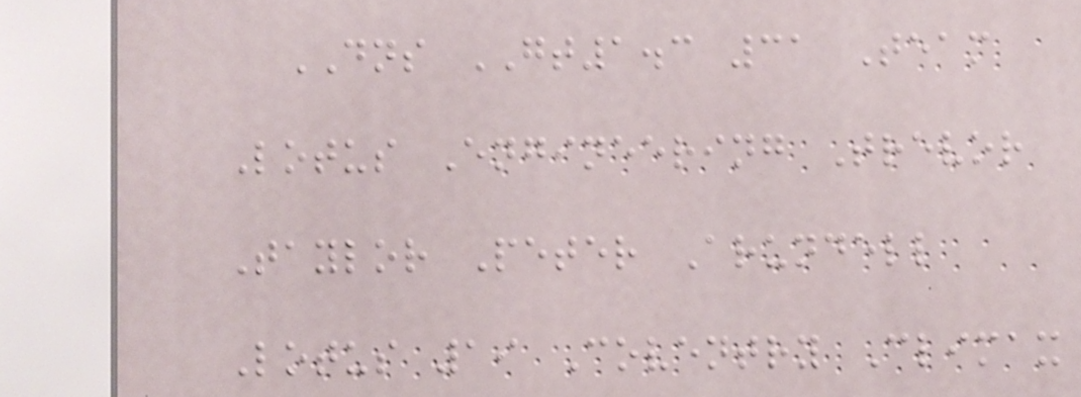DNS GT1.3 31 Team
Lotus Engineering Trevor
Taylor Peter Arundell
Lotus 19 Coventry Climax
